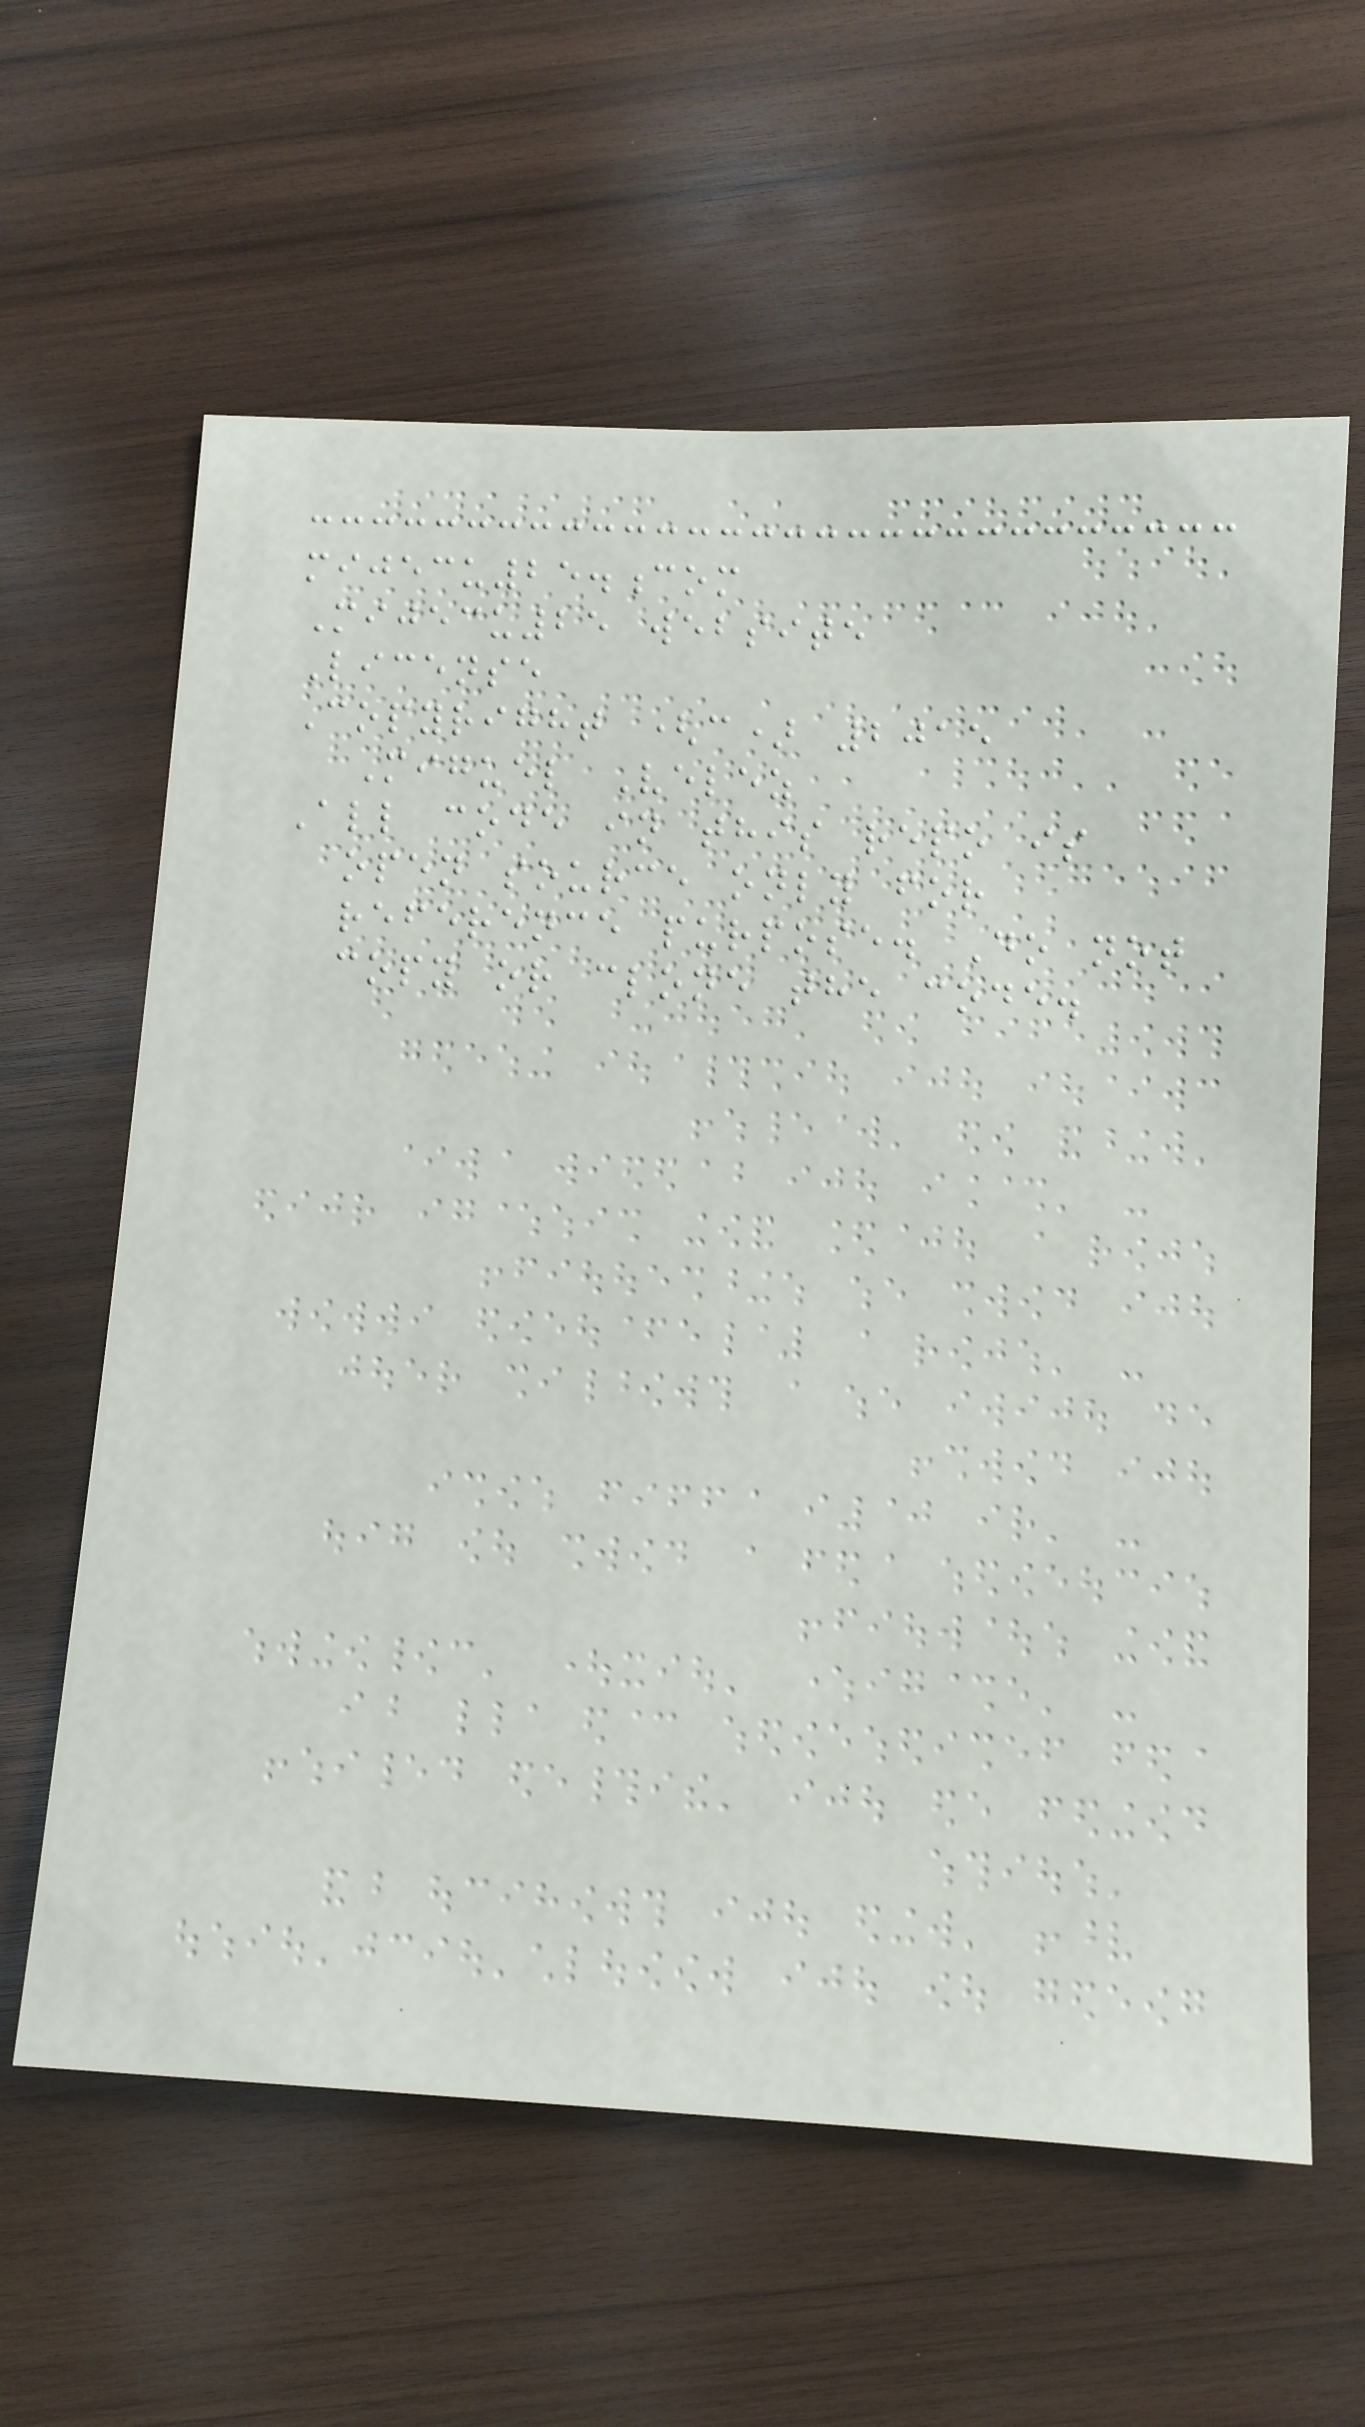mijecu25.com
Mijecu25 website
License
Copyright (c) 2015
Miguel Velez
All code in this repo is
open source only for
reference purpose. Do not
copy or clone the code.
